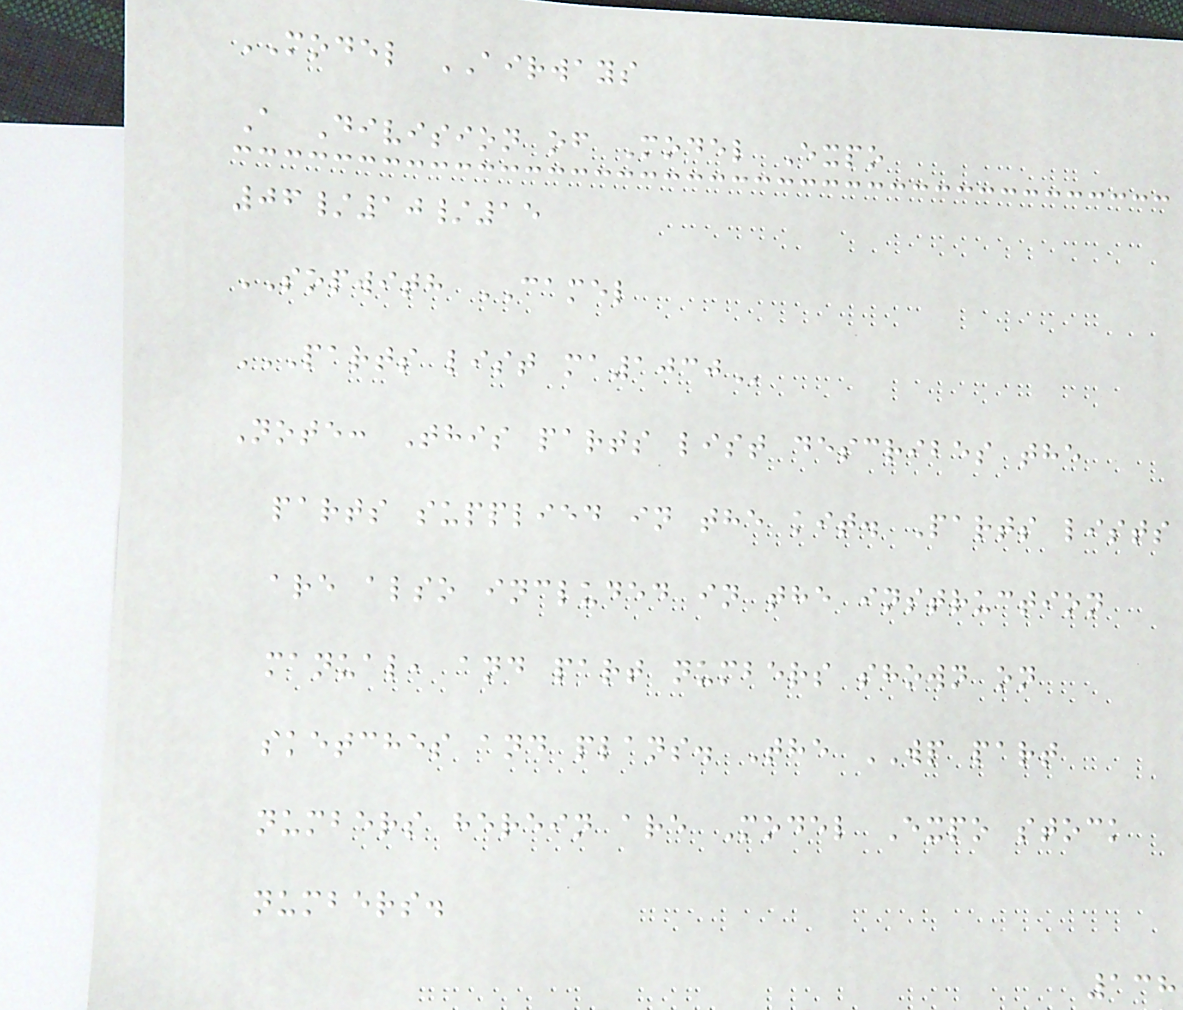MODEL AIRWAYS
A Division of Model Expo
06/10/15
SOPWITH CAMEL
PARTS LIST MA1030
Note: This parts list describes the
parts supplied in the kit. Parts lists
are also included in the instruction
manual, and part numbers shown on
sketches and plans. The WP part
numbers herein are Model Expo stock
numbers.
138
